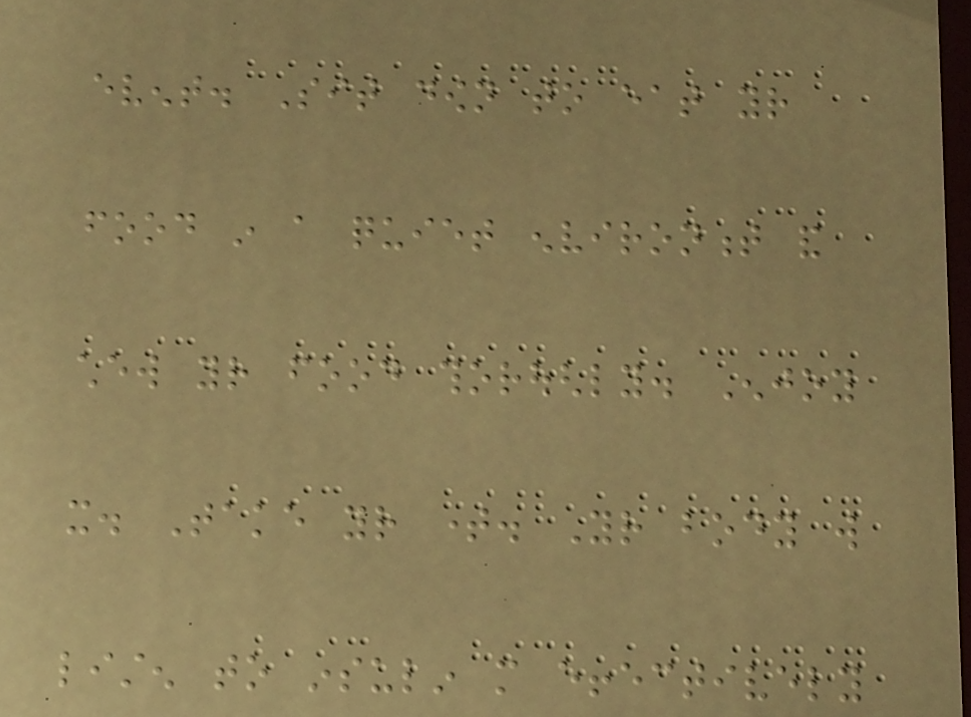event. Sit down to eat your
food in a quiet environment and
chew your food thoroughly. Enjoy
it. Take your time. Your body will
listen to insulin more effectively
